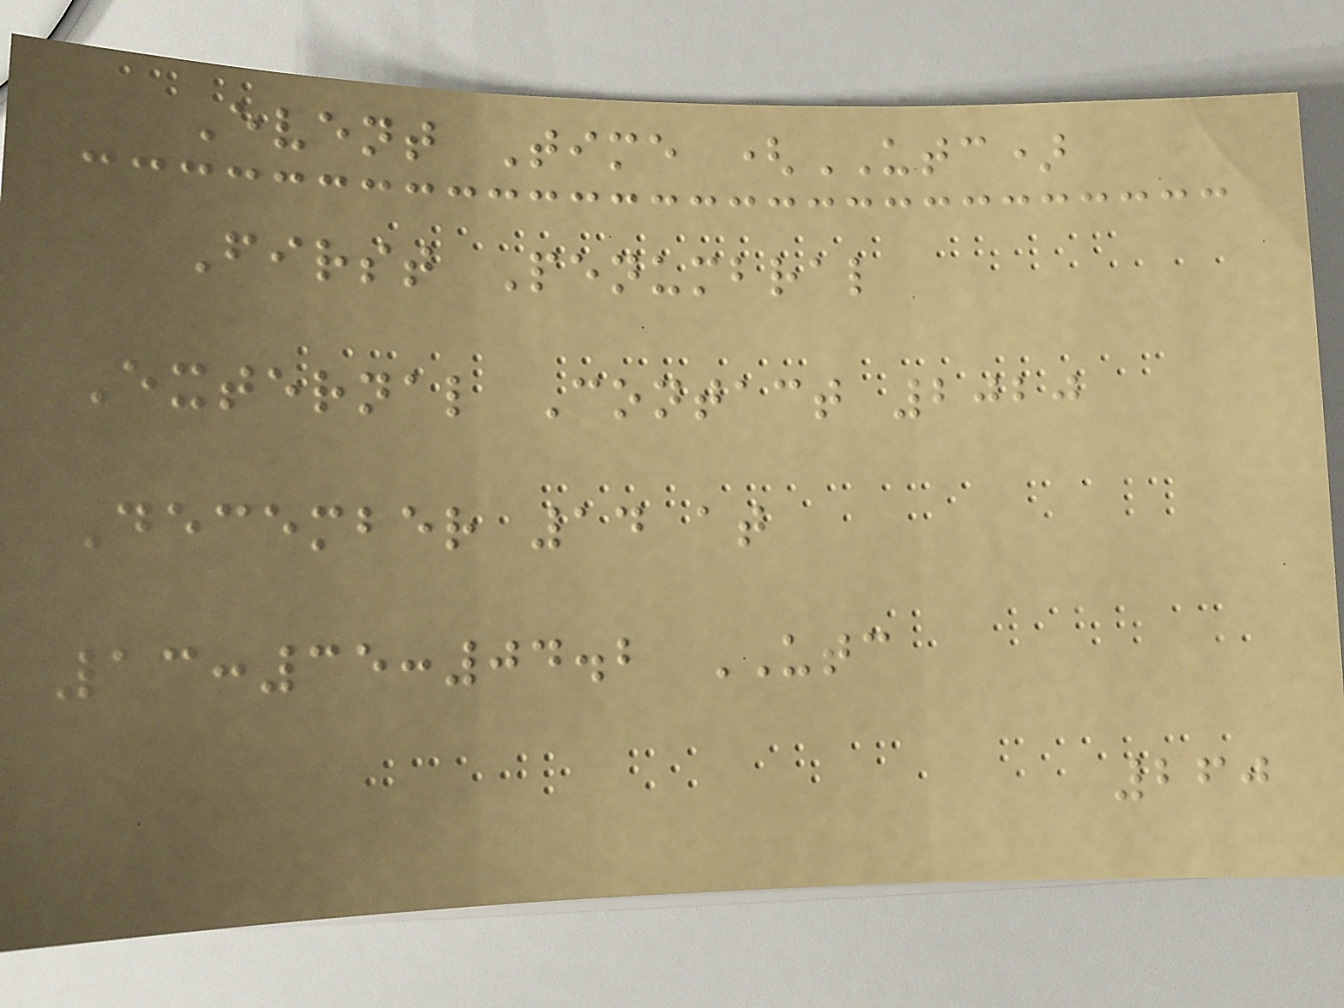Event Time (UTC)
First Penumbral
External Contact 2020
December 14 at
13:35:04.2 UTC
260
